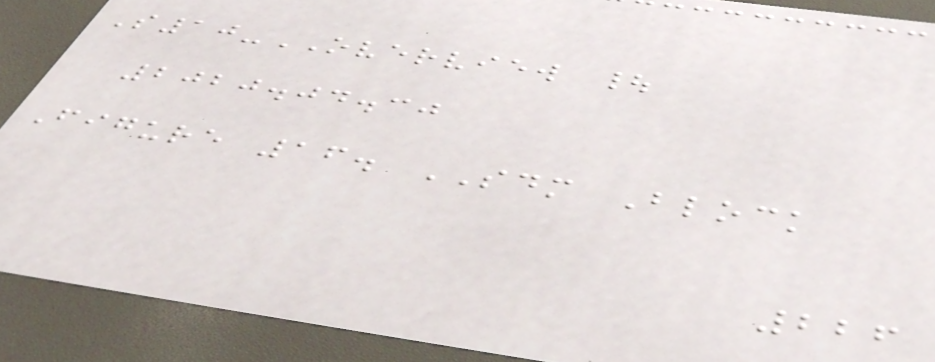S10-OVERVIEW |
2020.04.30
Figure 16. SDM Block
226
